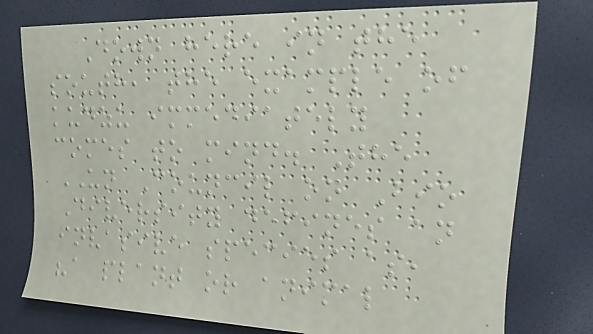Down here in the
south, the example of
kudzu immediately
comes to mind. The
UN Council on Bio
Diversity defines an
invasive species as,
"a plant or animal
